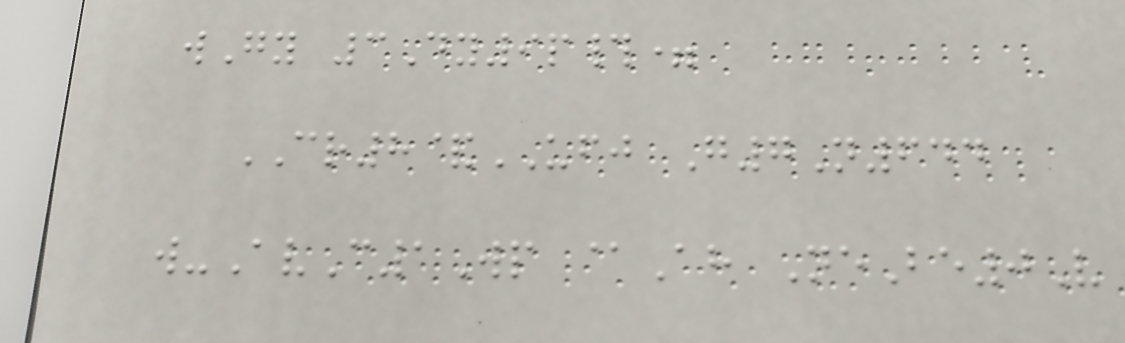wGy 3Dy9p#=
CR8&UFJ G7N644
w-AvC1Wp @Ah NeBe0V
